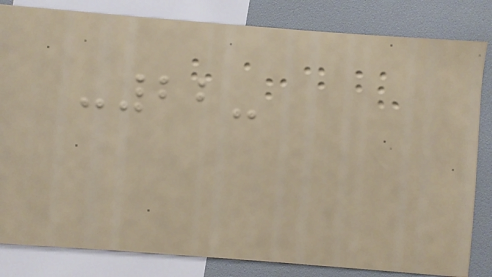-22-
